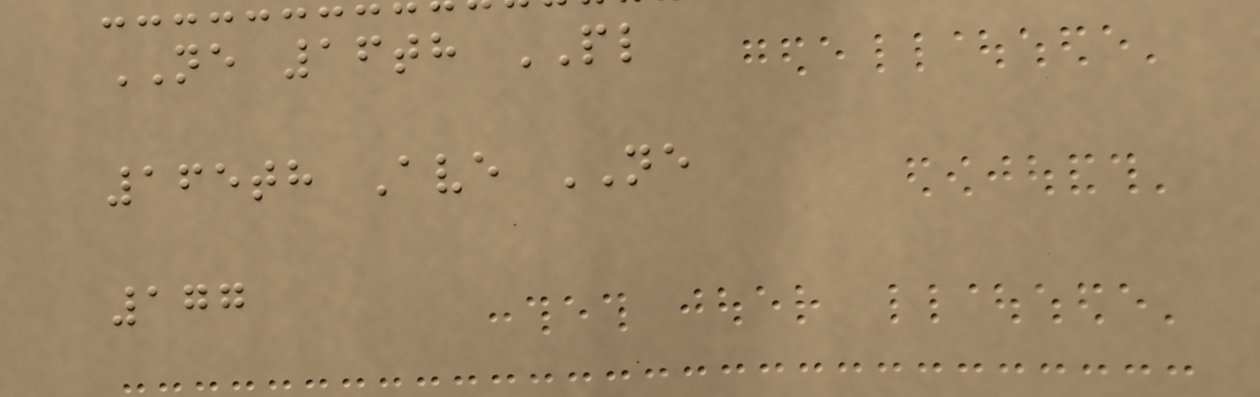NE 16th PL
165th Ave NE
177
